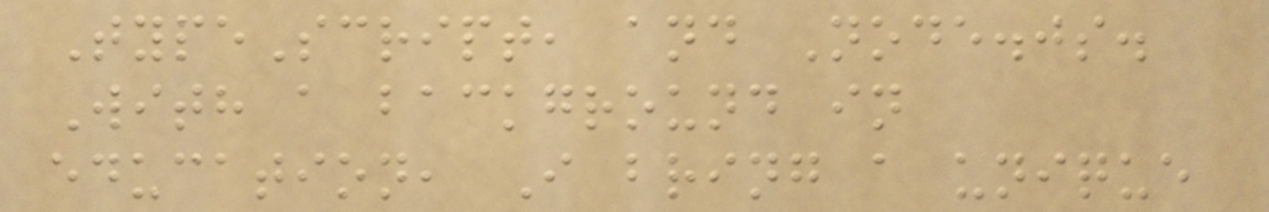TypeScript, and Node.js.
With a background in
education, I bring a unique
